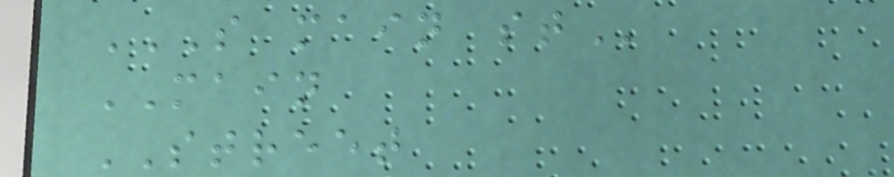S MAIN ST
MAIN
STREET
